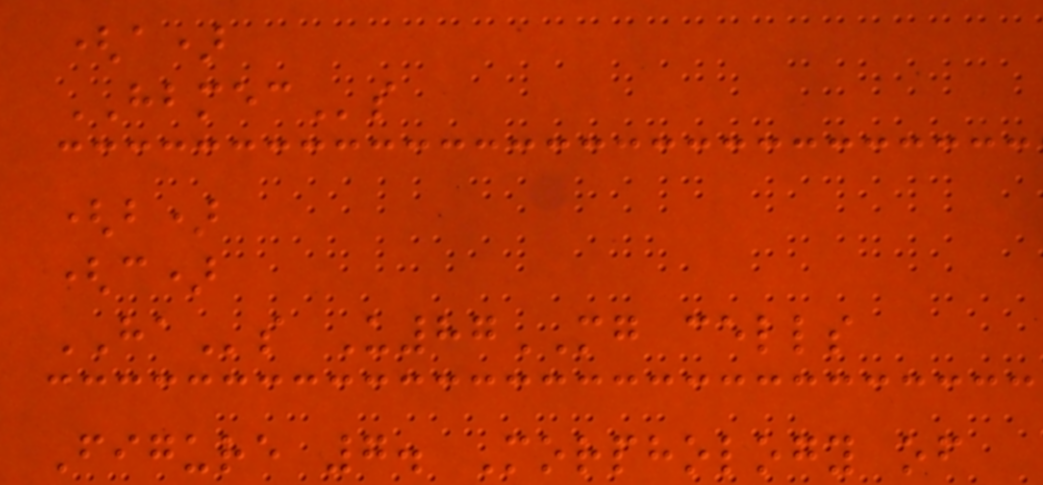(a)
HBMECs
(b)
(c)
HAs U87MG cells
Figure 7. Morphology of
